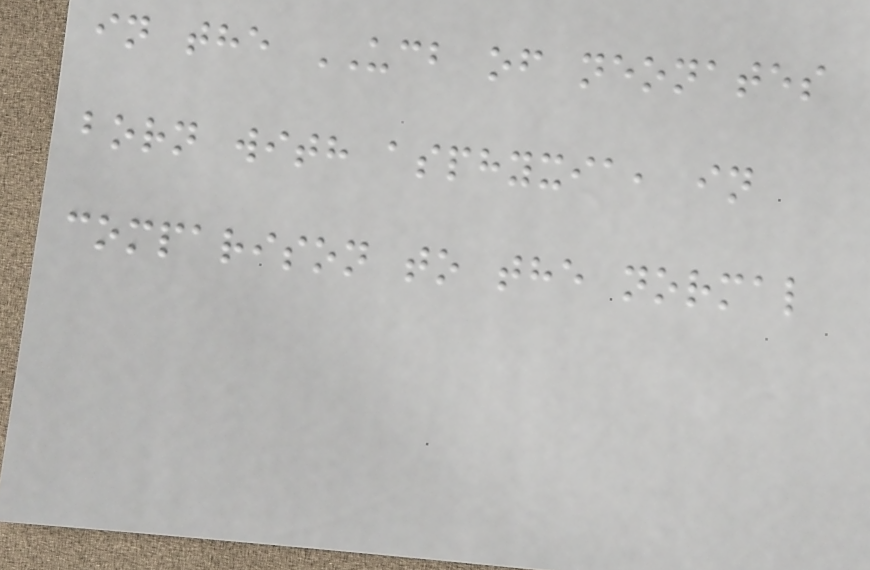in the UCB of neonates
born with asphyxia, in
comparison to the normal
